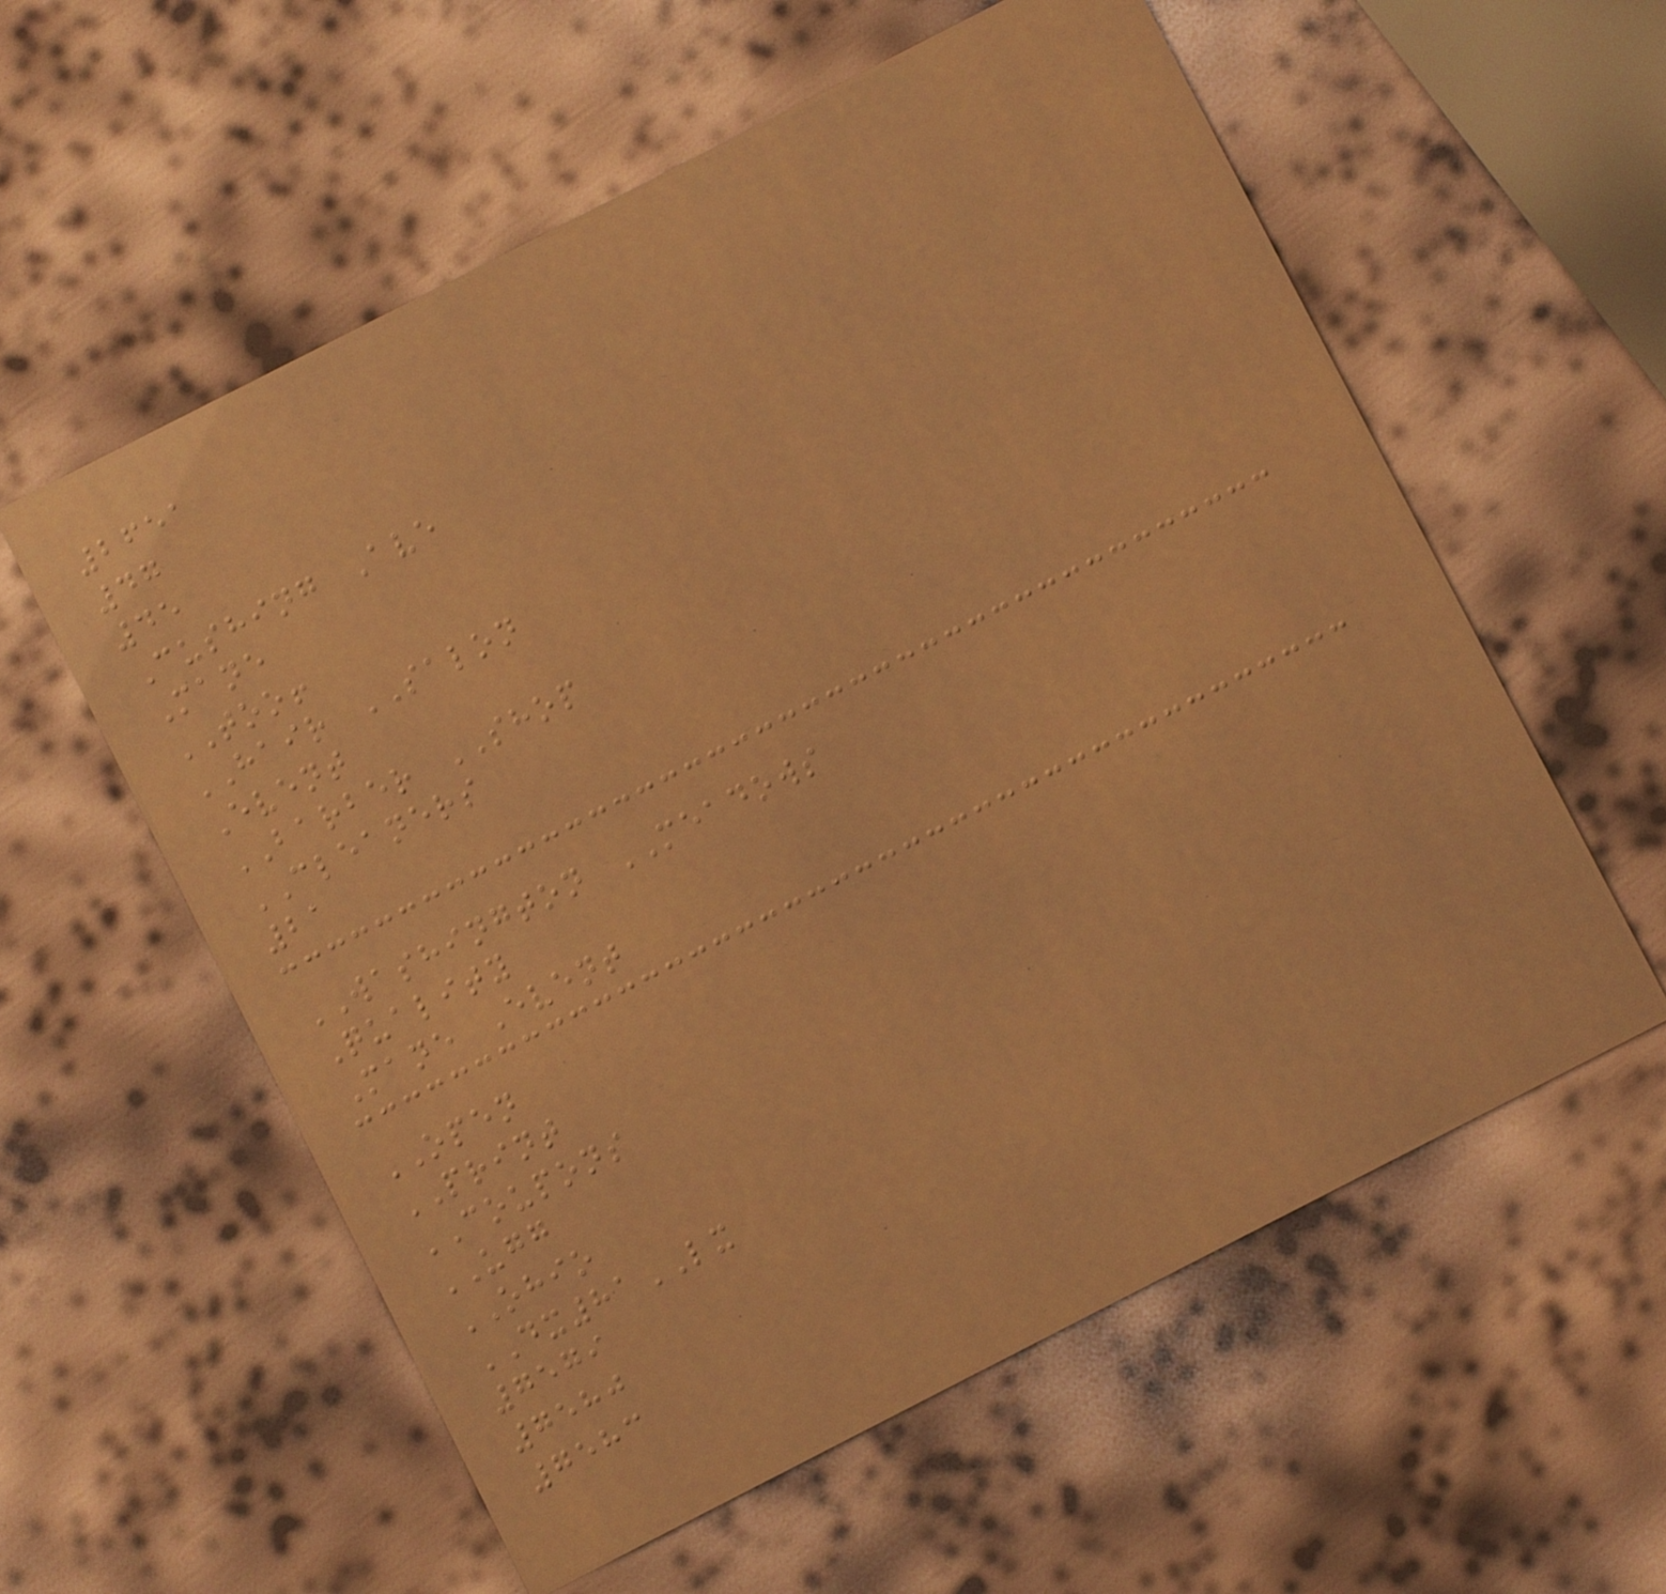2651
47
45
Cushing Ave
Mane
TOO!
HAIR SALON
Event
BARBER SHOP
CLEANERS
21
WASHINGTON MEADOWS
Quality
Mane Event
OPEN
PRINT
COUPONS
UGG
OHIO
DX81LX
7579
7580
7583
